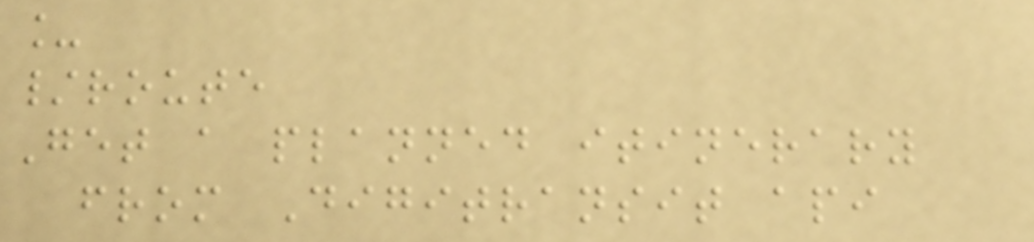_
/route
Get a planned itinerary
from Digitransit api
